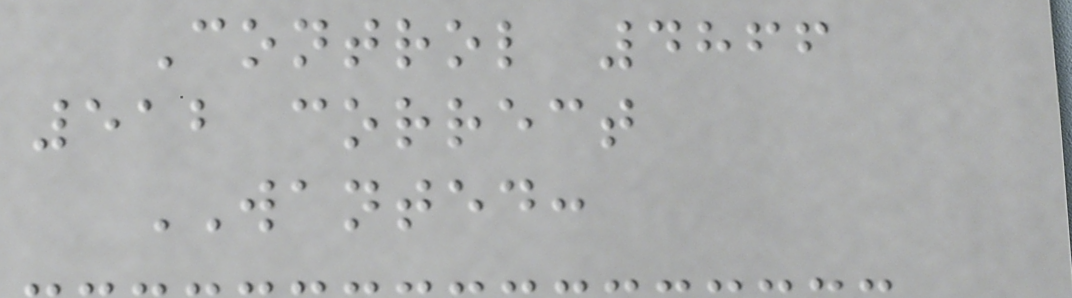Control 4866
512 correct
WANTED:
